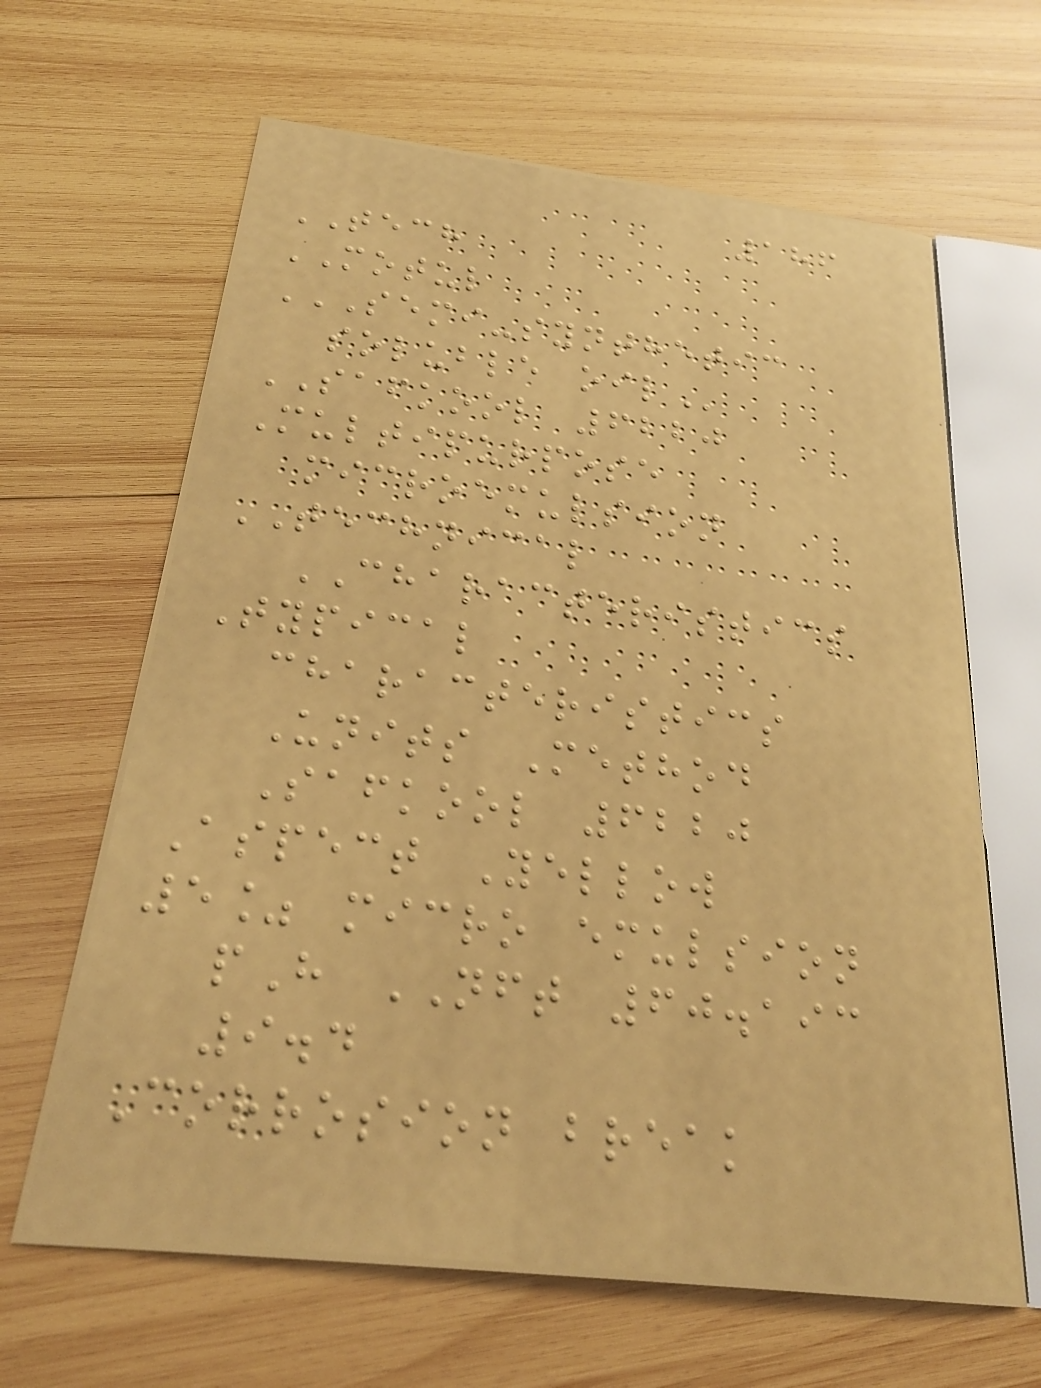186
TECH
MOTUL
SEMI-SYNTHETIC
SOLUBLE OIL
SAFKOOL 6220
Multipurpose
microemulsion
TECHNICAL
CHARACTERISTICS
Typical
characteristics
Units Method
Safkool 6220
Aspect Yellow
5% micro emulsion
pH NFT 60.193
9.4
Corrosion break
